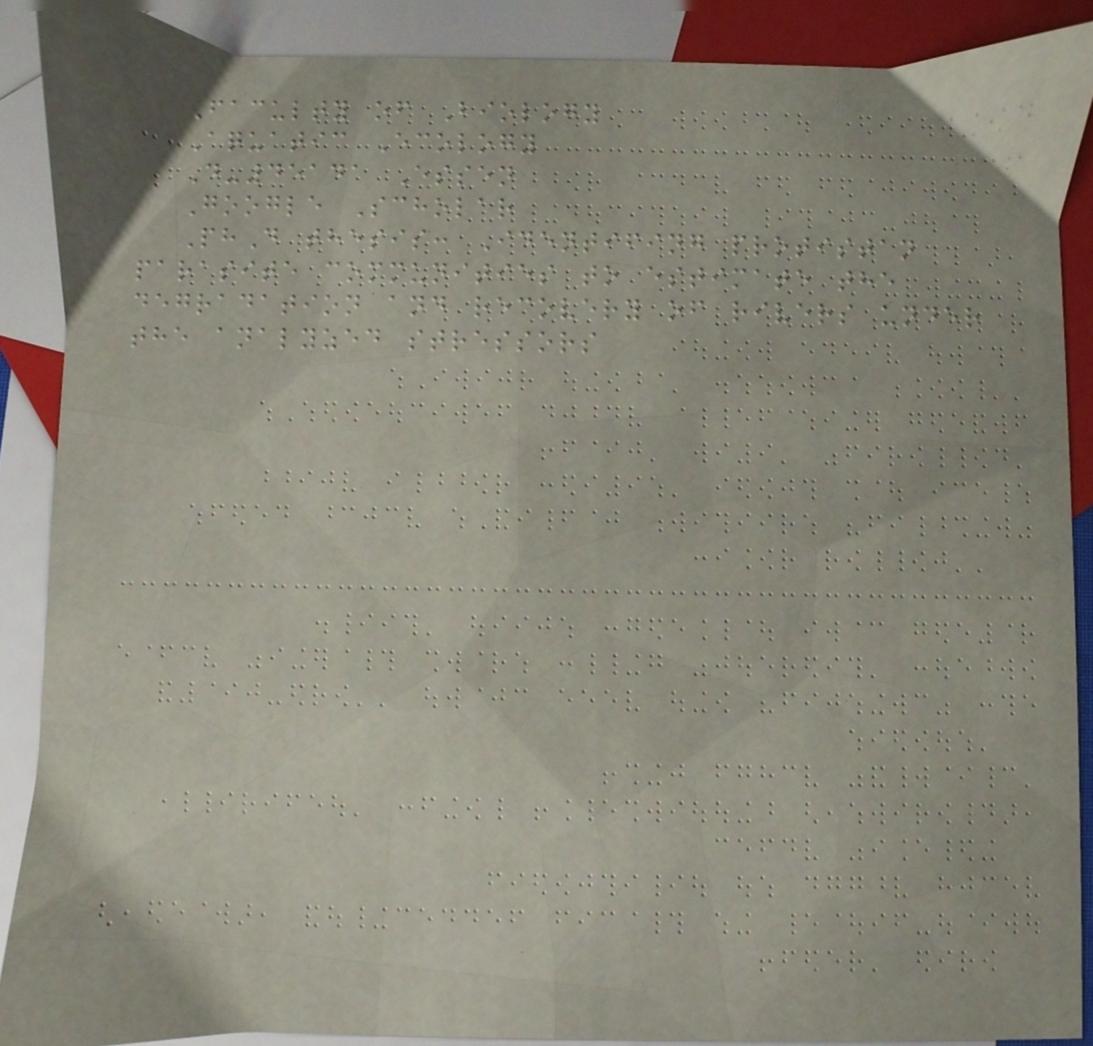Faculty of Biology
Aquatic Ecology
D-45141 Essen
Google Scholar
PhD thesis: Identifing protistan
parasite communities to estimate the
degradation and recovery of rivers under
the analyzed stressors
